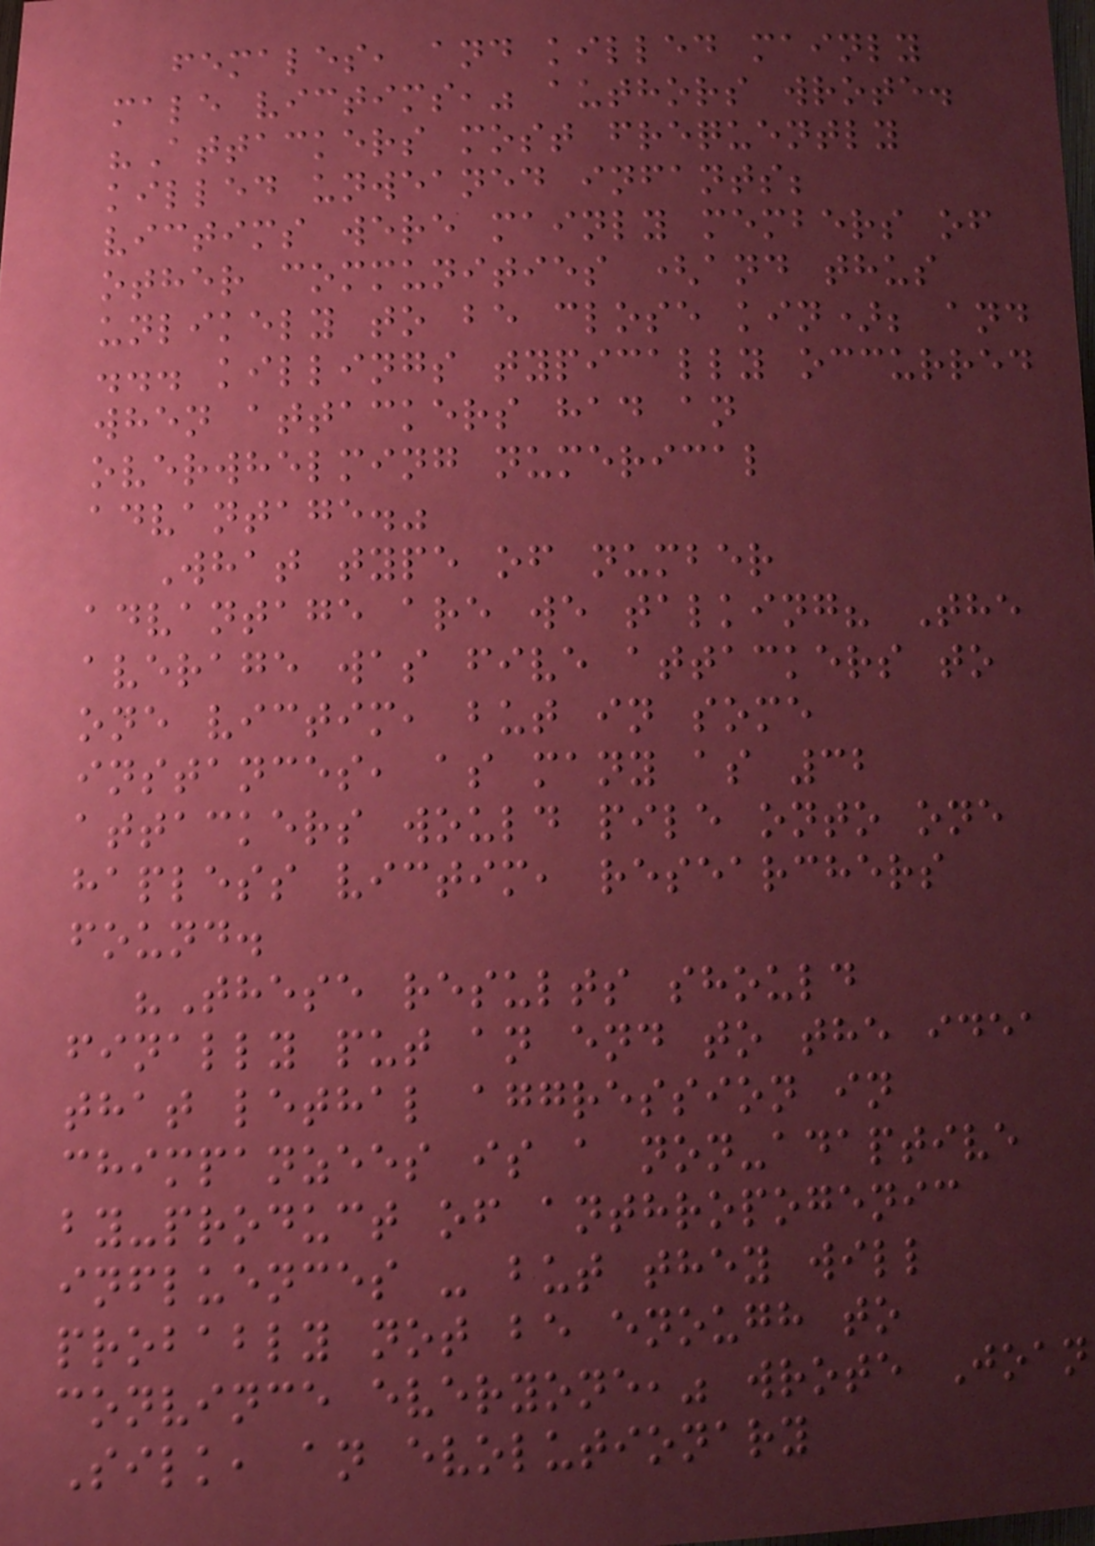females, and killed mainly
male victims," authors wrote.
"Attackers most frequently
killed unweaned infants;
victims were mainly members of
other communities (and thus
unlikely to be close kin); and
... killings typically occurred
when attackers had an
overwhelming numerical
advantage."
What type of number
advantage are we talking? The
average was five attackers to
one victim, but in some
instances, as many as 32
attackers would pile onto one
hapless victim, researchers
found.
"These results should
finally put an end to the idea
that lethal aggression in
chimpanzees is a non-adaptive
by-product of anthropogenic
influences - but they will
probably not be enough to
convince everyone," wrote Joan
Silk, an evolutionary
